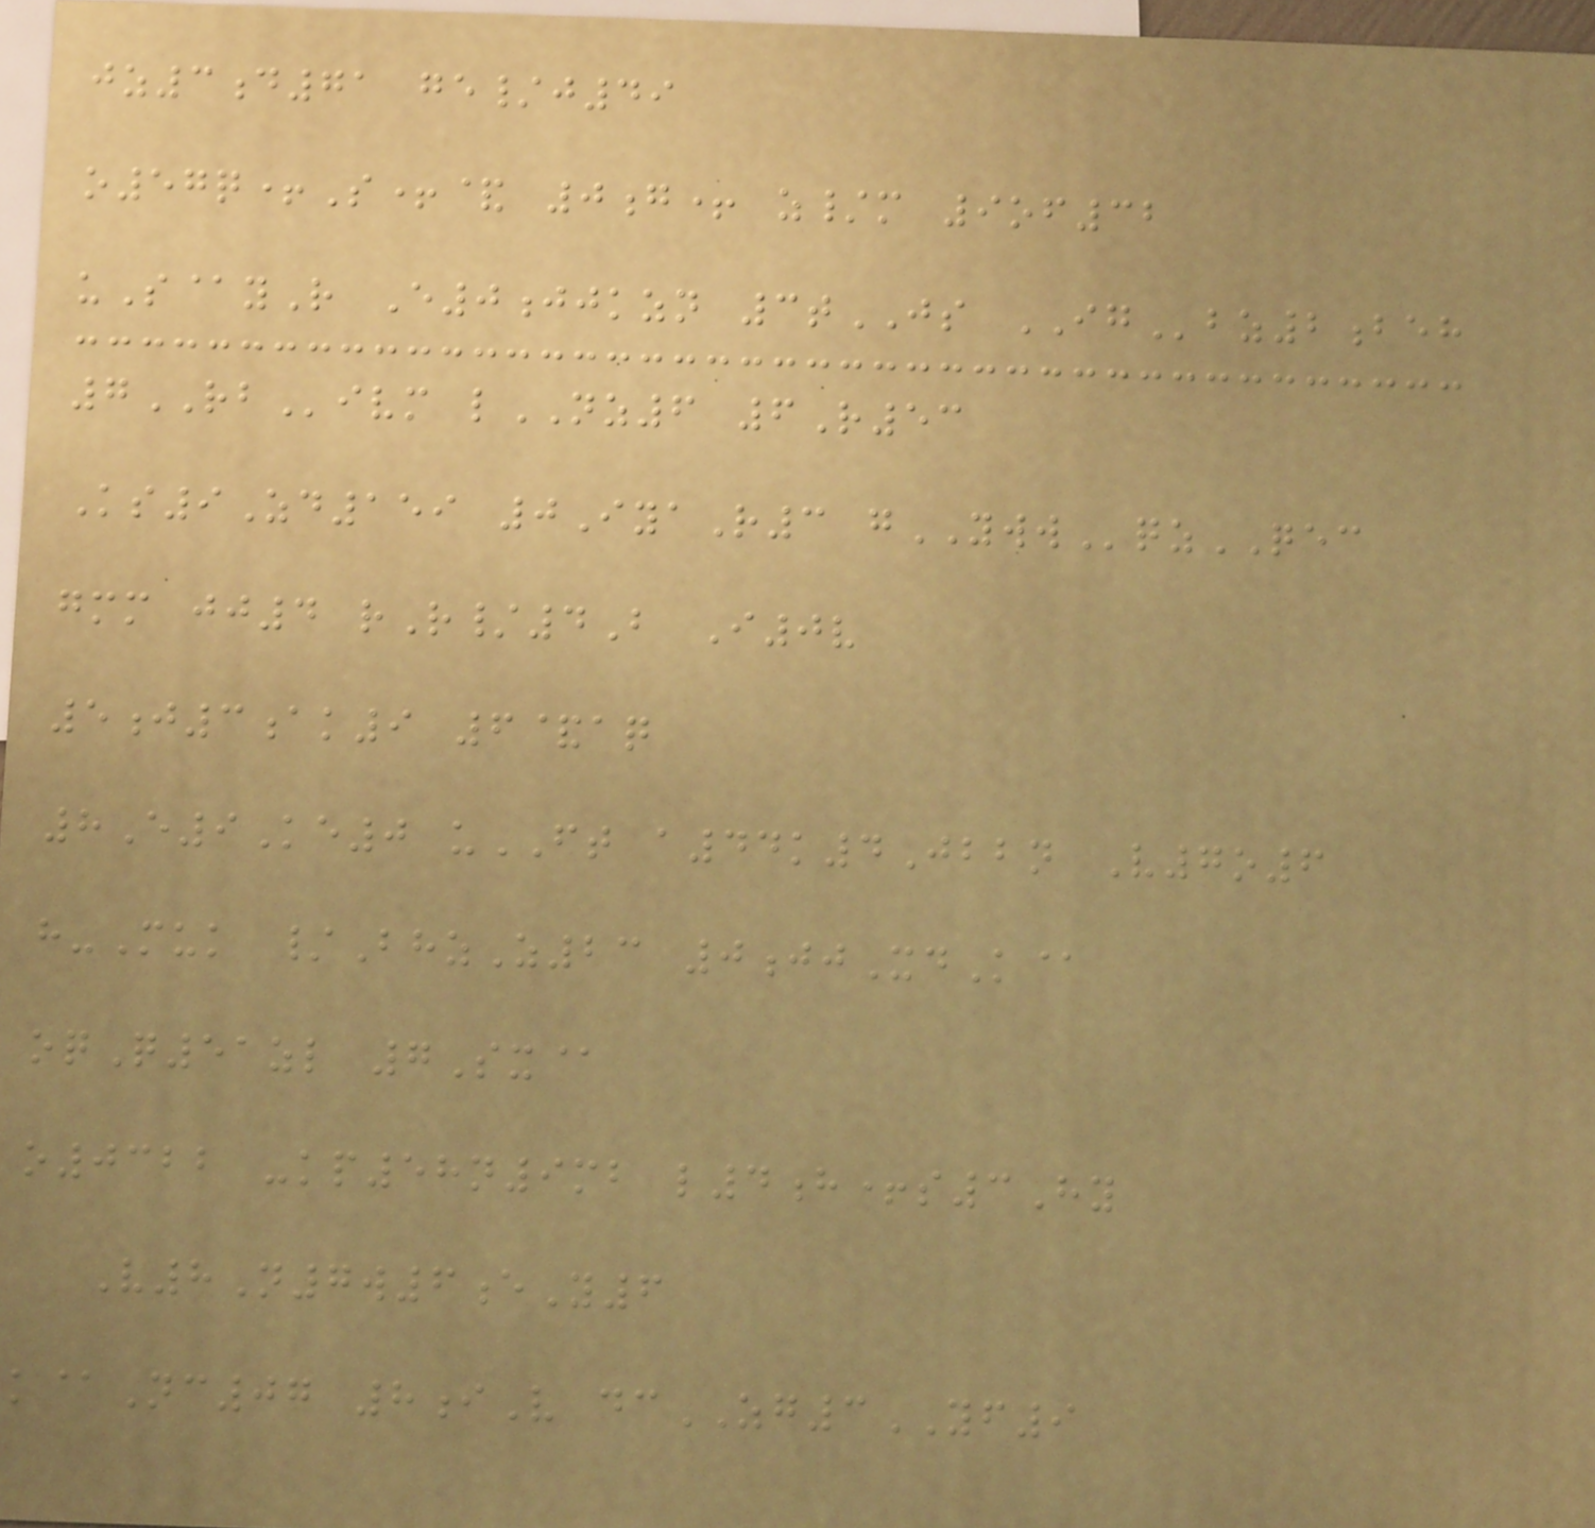jz3d71 ge/j49
o57q+S+& 0g+ z/m 9of32
uS@yR E0jjkzn 3tJS IGbz2beh
7RBivm lNZ6 6R53
Ks9Zd159 0IyaR3 gYWWqzQEC
gmm jj4 rR/4B I0v
5j3ak9 6&aq
8E9Ke0 uFT a44k4Jbbn V7o6
h-Muk /BhzZ23 0jjXdK@
oqQ51zl 7Sx@
o0322 -kp58n9mb l4h+s3Hy
V8N7w6eY6
k@Nc07 8iV dcZG3YF9
